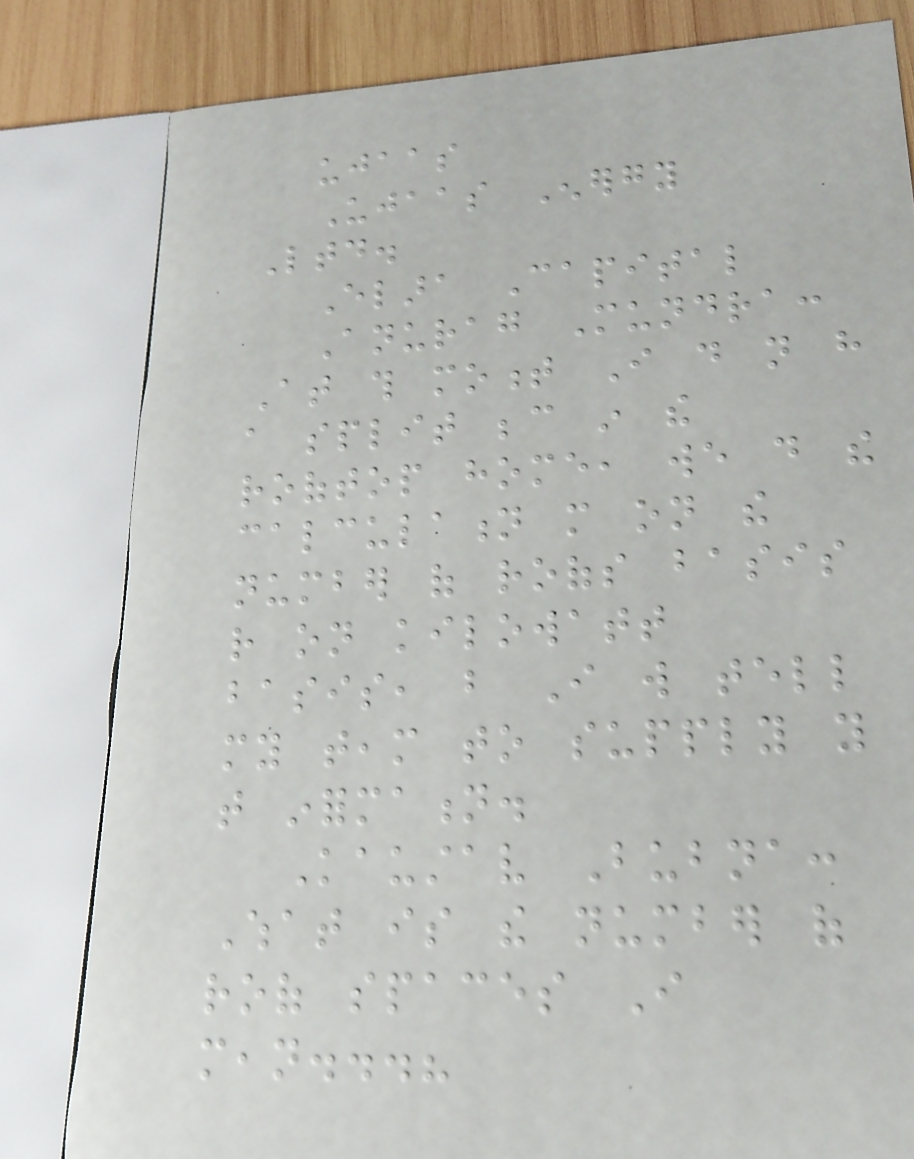ujaas
Ujaas Energy
Ltd.
Elara Capital
Anurag Mundra:
At this moment I do not have
a split because in the
rooftop home, we do the
calculation more on the
number of roofs basis
rather on kilowatt
basis, but I will tell
my team to supply you
that information.
Kaustav Bubna:
What is the number of
roof spaces I
mean...?
